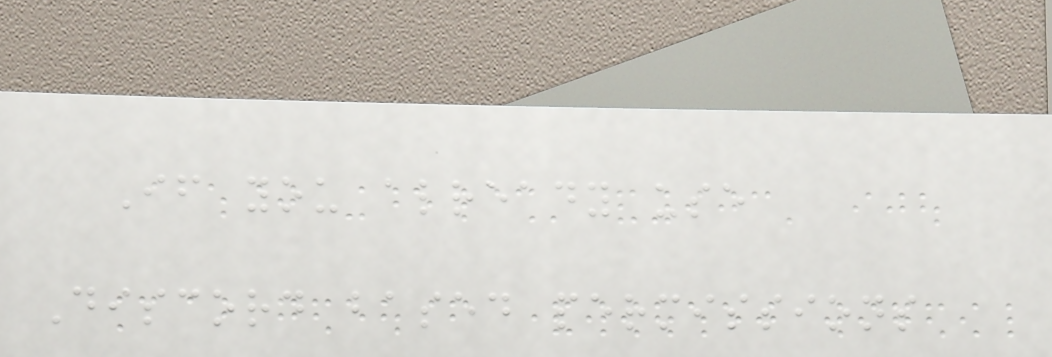If you already use
Discord based permissions
